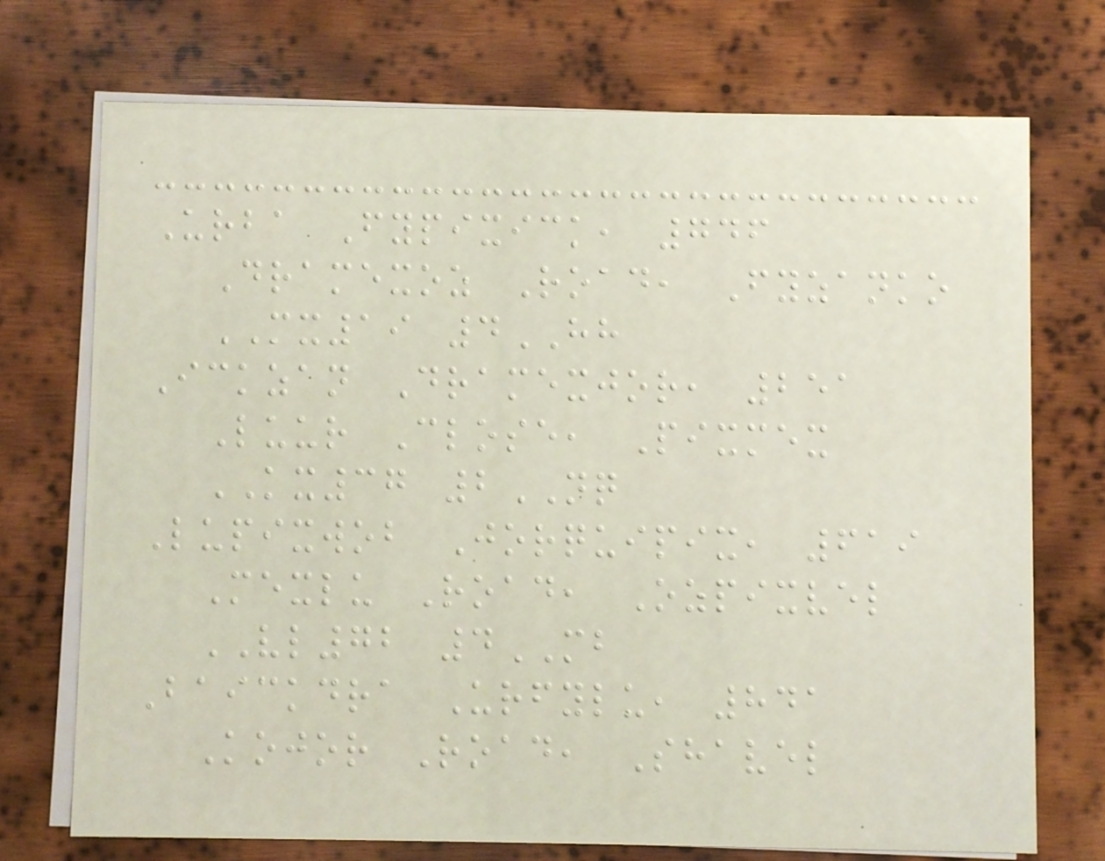Urba Fypixick, 746
Dramexoz Road, Fyzanko
MX19 4HH
Ickzan Dramexjor, 251
Luur Close, Pixmex
KX37 2NQ
Lupixwob Jorquipix, 619
Mexlu Road, Ozpixvel
VL72 4MB
Baickdra Urfylu, 841
Kojor Road, Shavel
